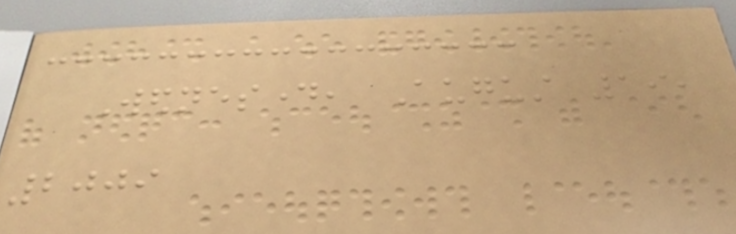Wednesday, August 19,
2009
